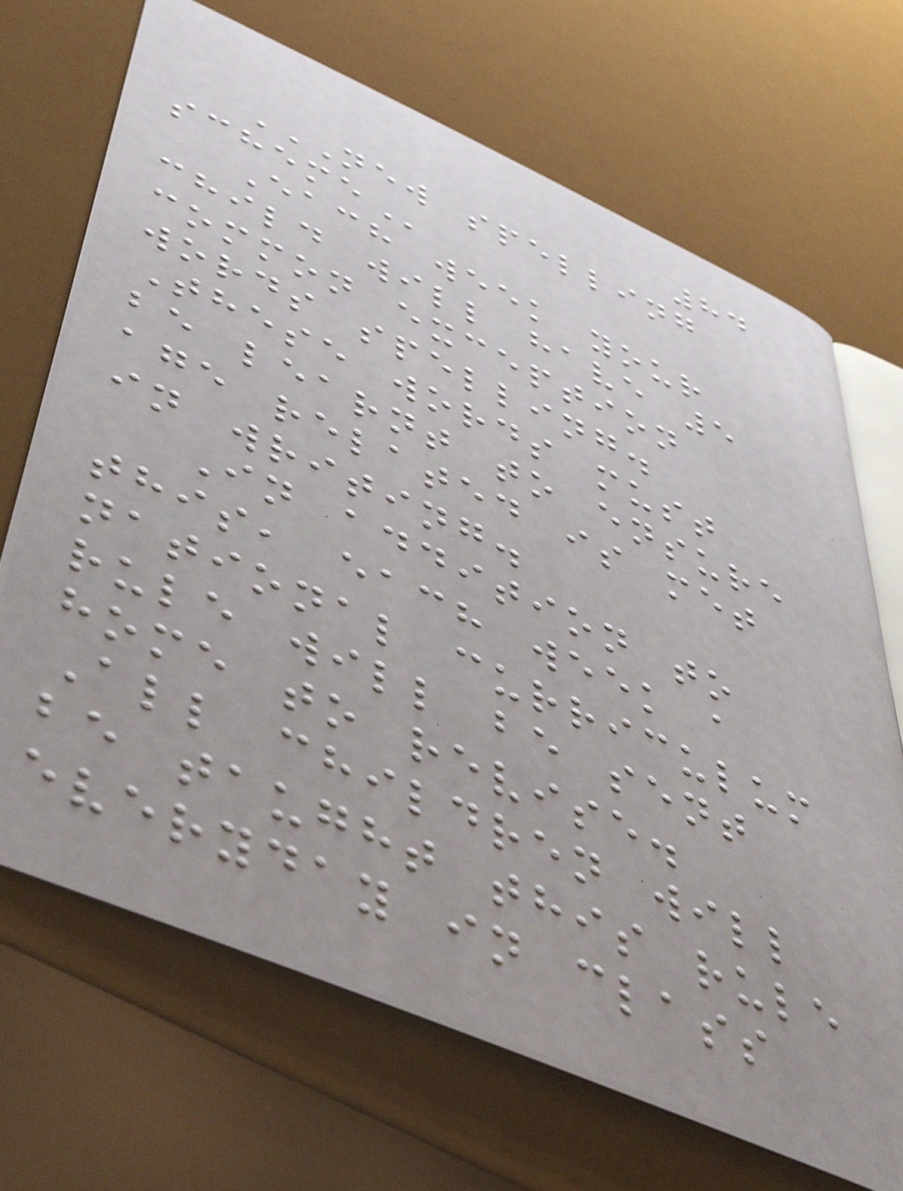84
NEW SPELLING
SCHEME
Each week your
child will have 5
common exception
words spelling.
These words must
be learnt to ensure
age related is met
in writing.
In addition to
this, each week a
national curriculum
rule will be sent
home to revise.
All children will
be taught this rule
everyday in class
